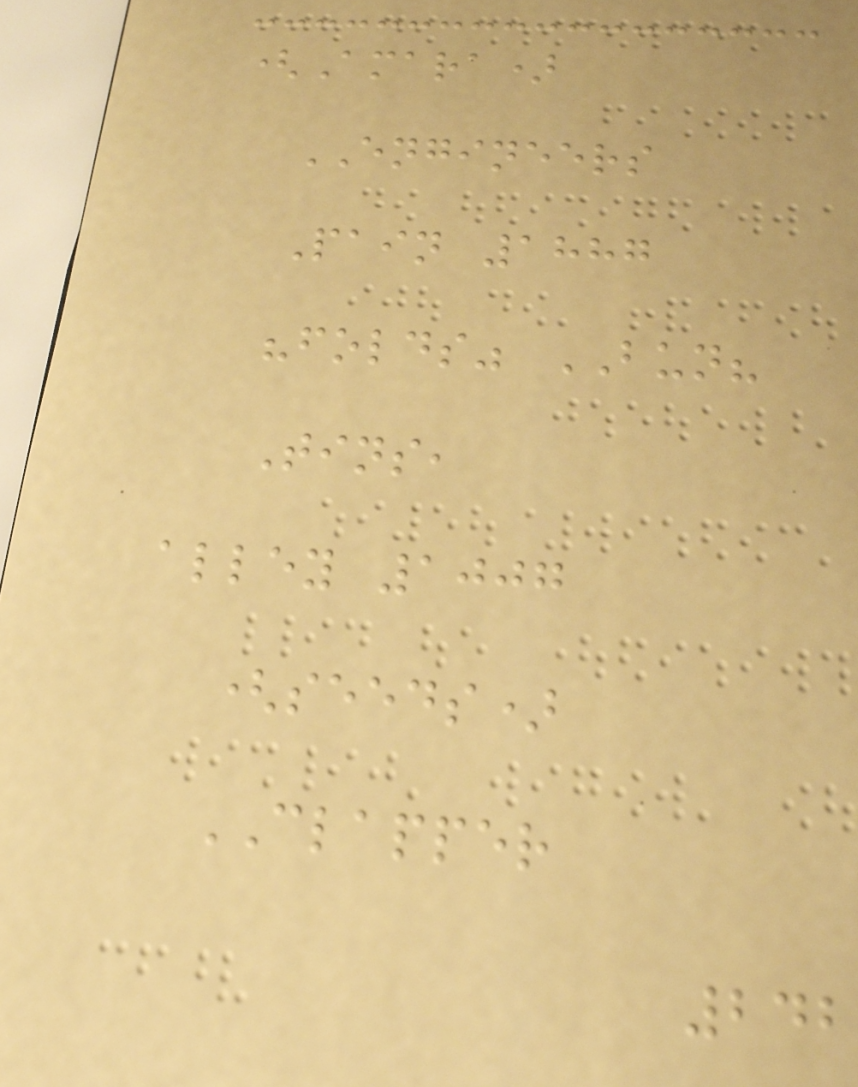(Amara)
ENGINEERS
Pain 1887
"folds" BUN?
Tins,
alley 1007
(seeds)
CLAPPER
242
